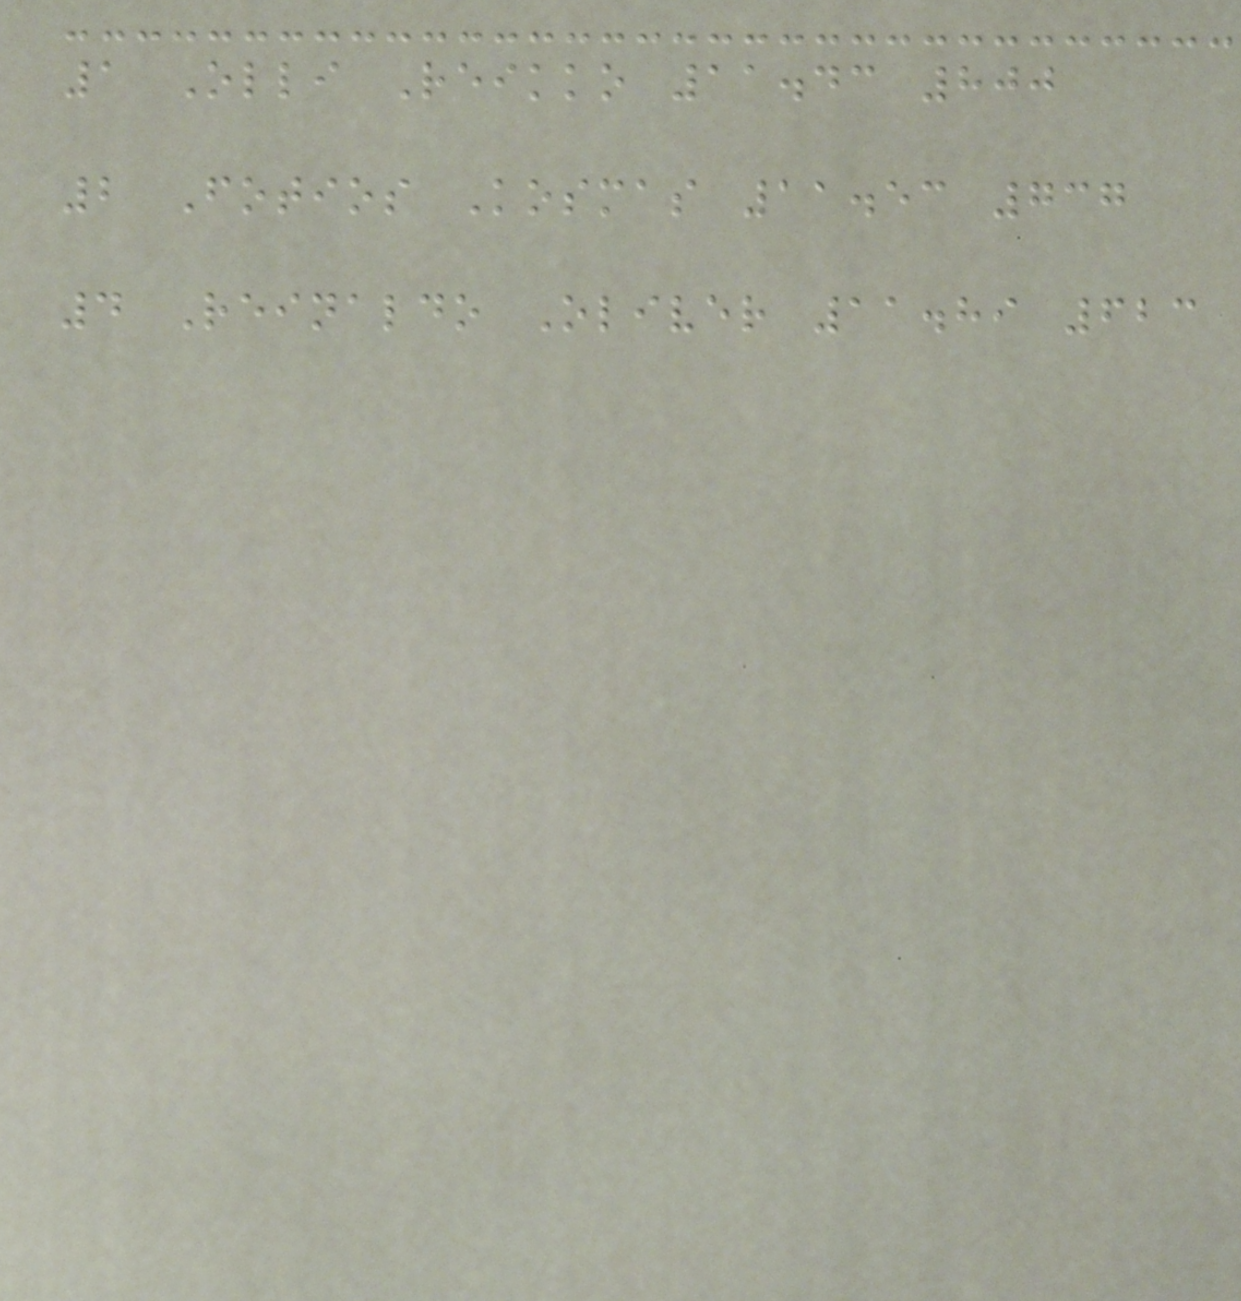1 Olli Reikko 11.43 800
2 Fotios Kosmas 11.53 737
4 Reinaldo Oliver 11.89 623
